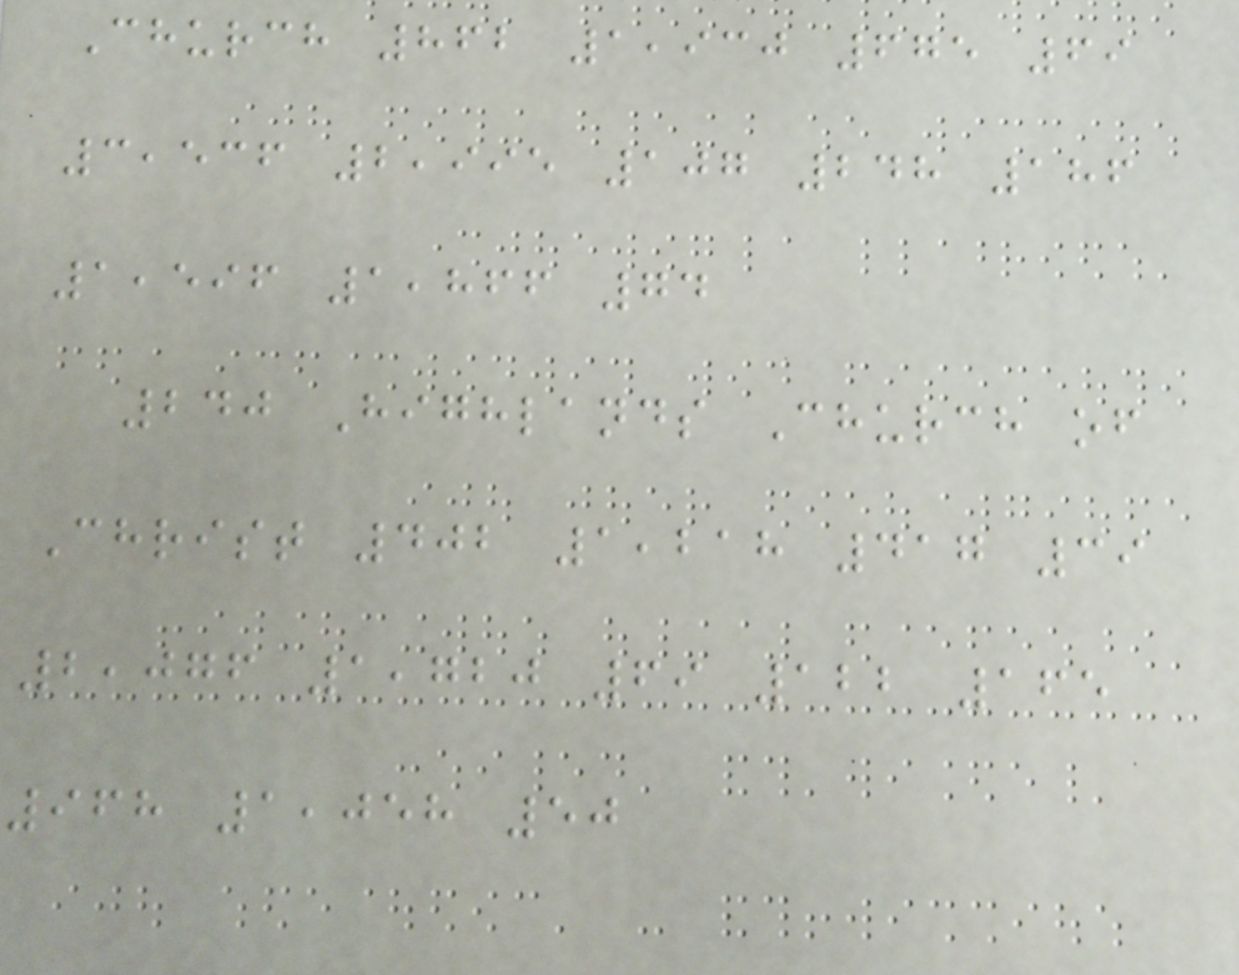Church 862 1,930 675 69
3,536 2,995 107 248 186
1,596 1,866 74
240 Highlands Church of
Christ 402 1,218 417 39
2,076 1,720 69 122 165
968 1,058 50
